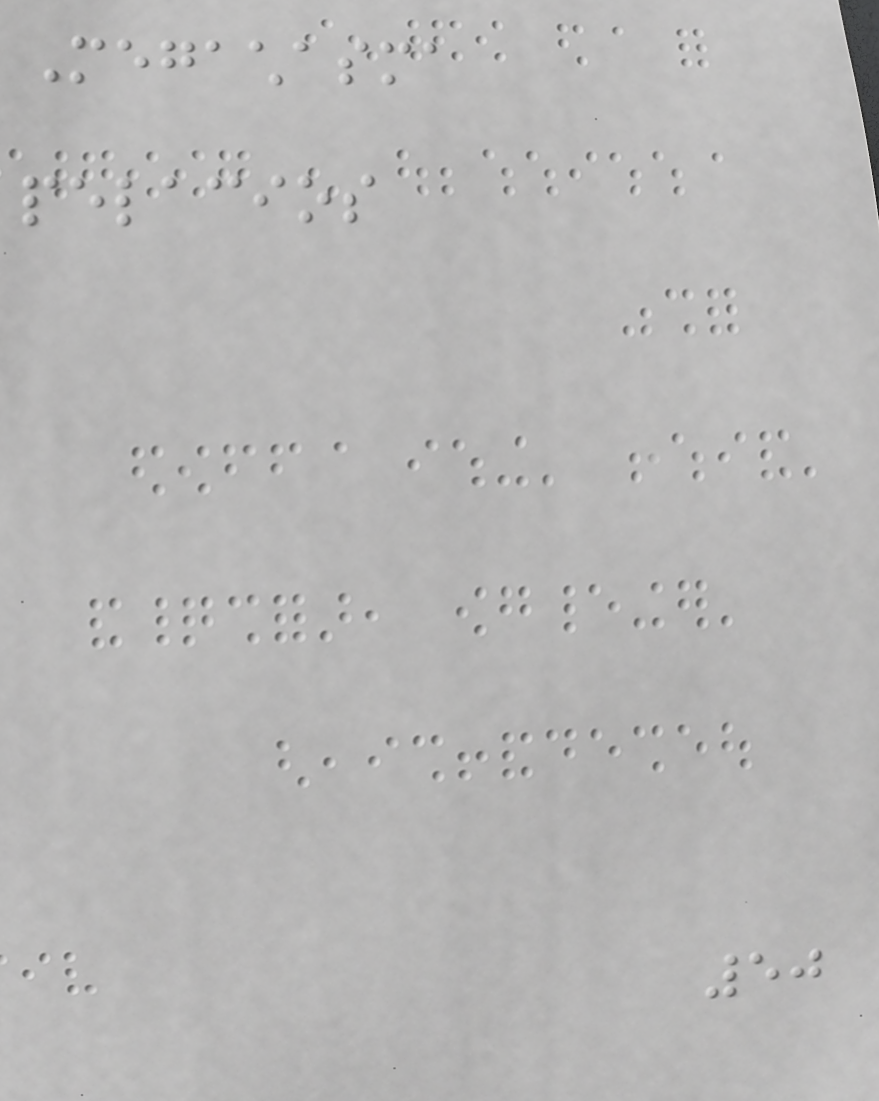Megachasma
pelacios
50
